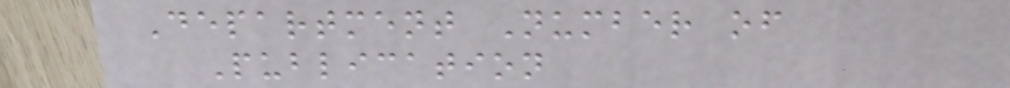Department Number of
Publication
